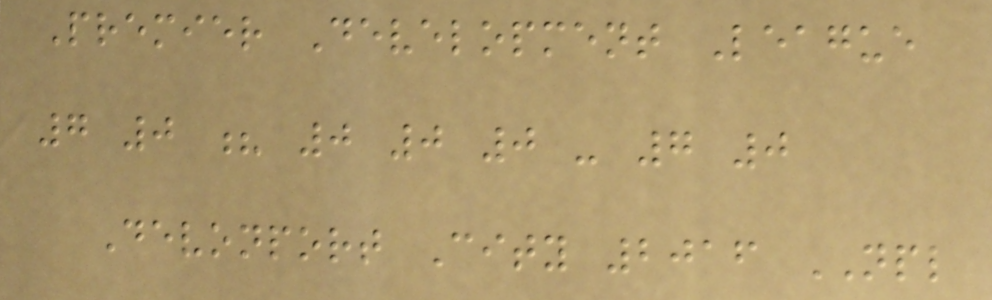Premier Development League
7 0 ? 0 0 0 - 7 0
Devonport City 2016 NPL
